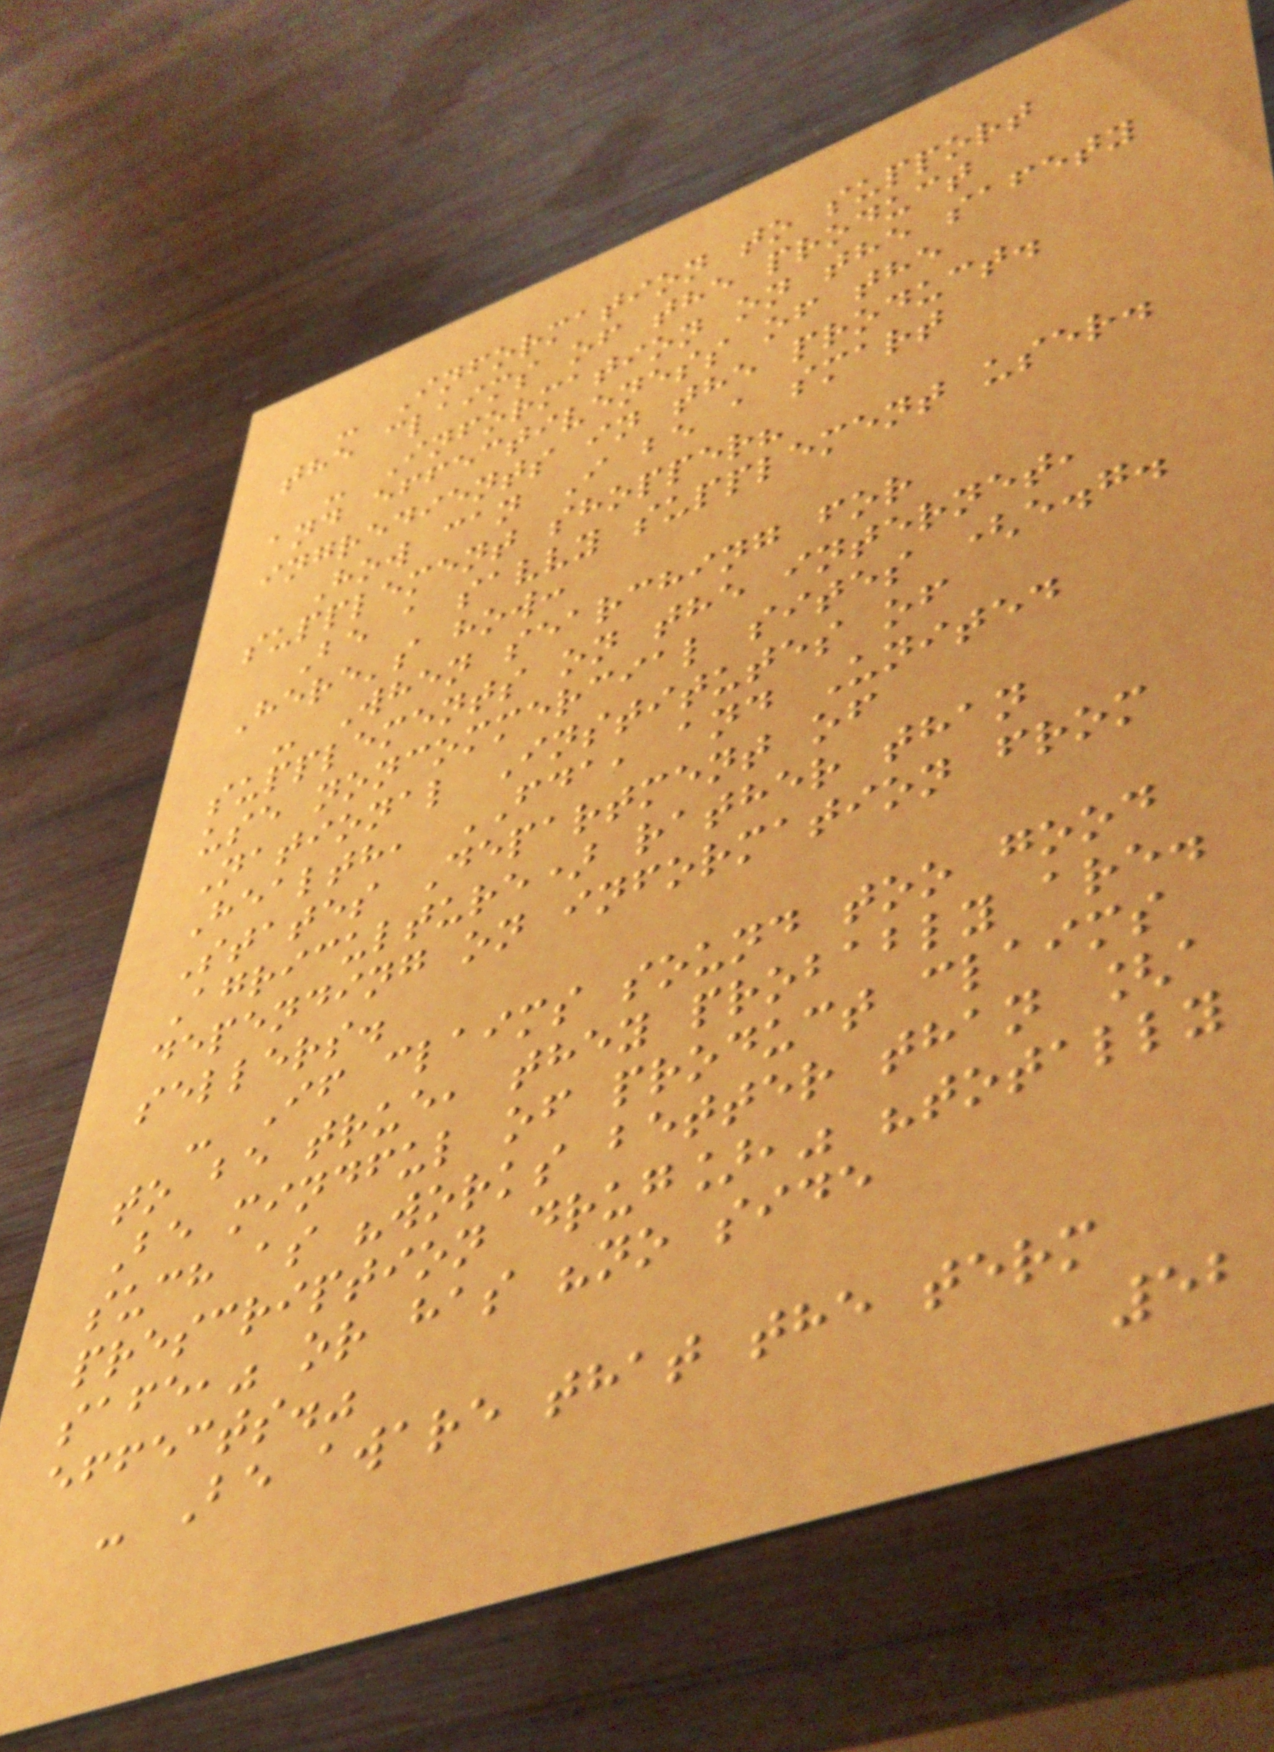- Information to support
the claims of the product
- Information on the safety
and effectiveness of the
ingredients in the product.
How can I be a smart
supplement shopper?
Be a savvy supplement user.
Here's how:
- When searching for
supplements on the internet,
use noncommercial sites (e.g.
National Institutes of
Health, FDA, and United
States Department of
Agriculture) rather than
depending on information from
sellers.
- If claims sound too good
to be true, they probably are.
Be mindful of product claims
such as "works better than [a
prescription drug]," "totally
safe," or has "no side
effects."
- Be aware that the term
52
